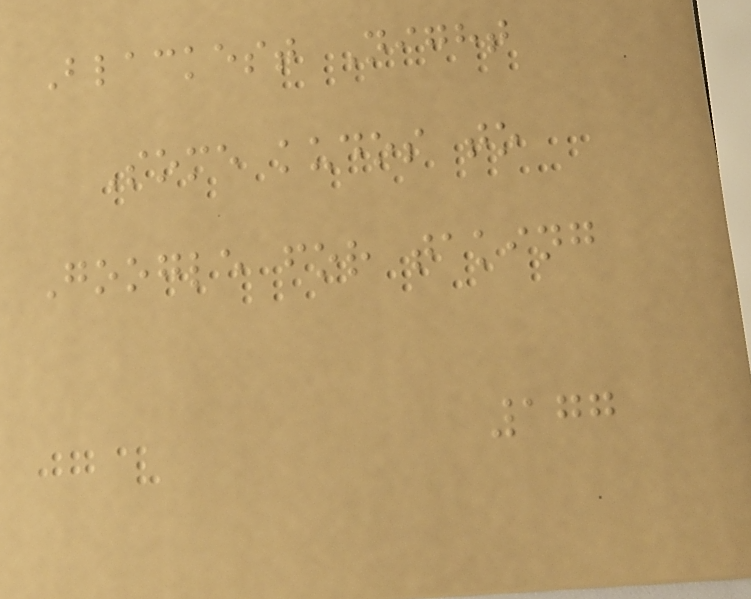Blackest Night
Some kudos to
Google for taking
177
